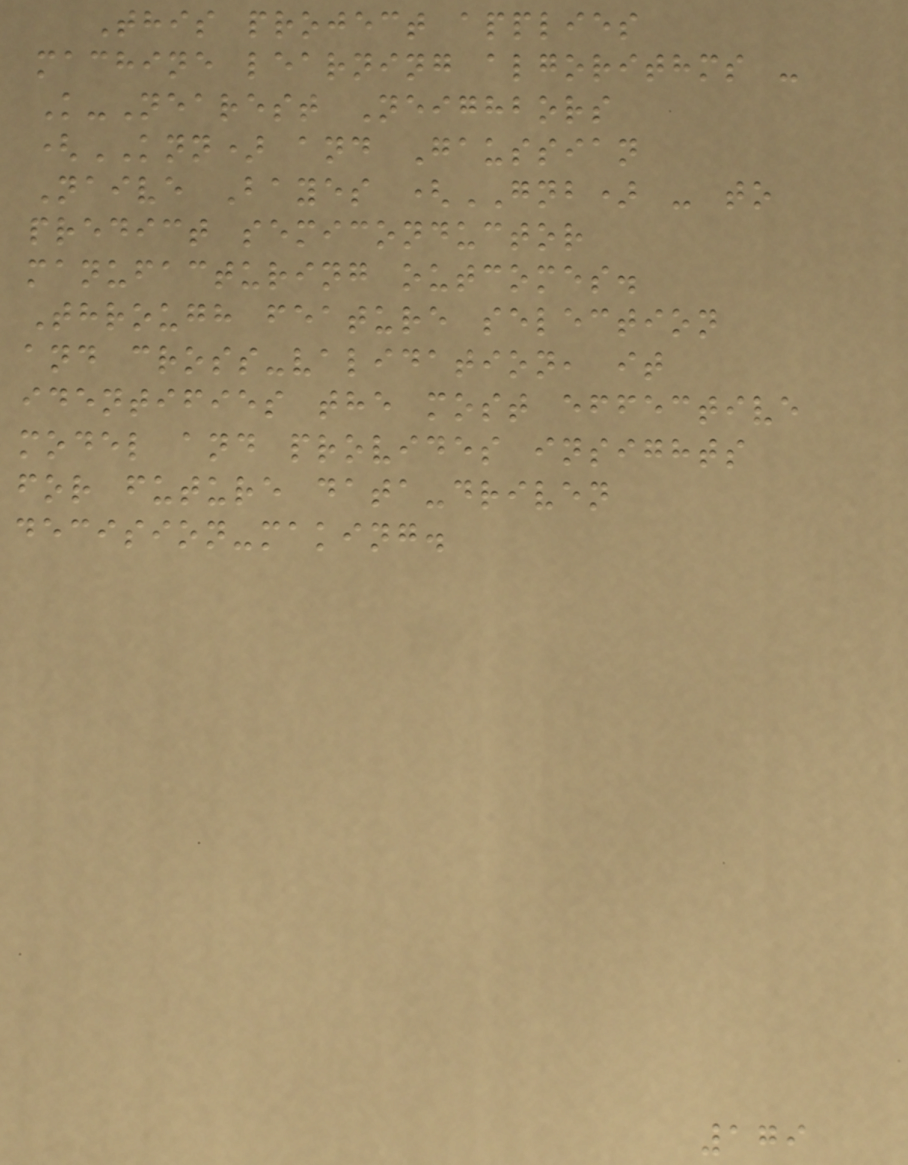This project applies
machine learning algorithms -
K-Nearest Neighbors
(KNN) and Gaussian
Naive Bayes (GNB) - to
predict semiconductor
manufacturing outcomes.
Through feature selection
and cross-validation, it
identifies the most effective
model and provides insights
for future data-driven
decision-making.
179
